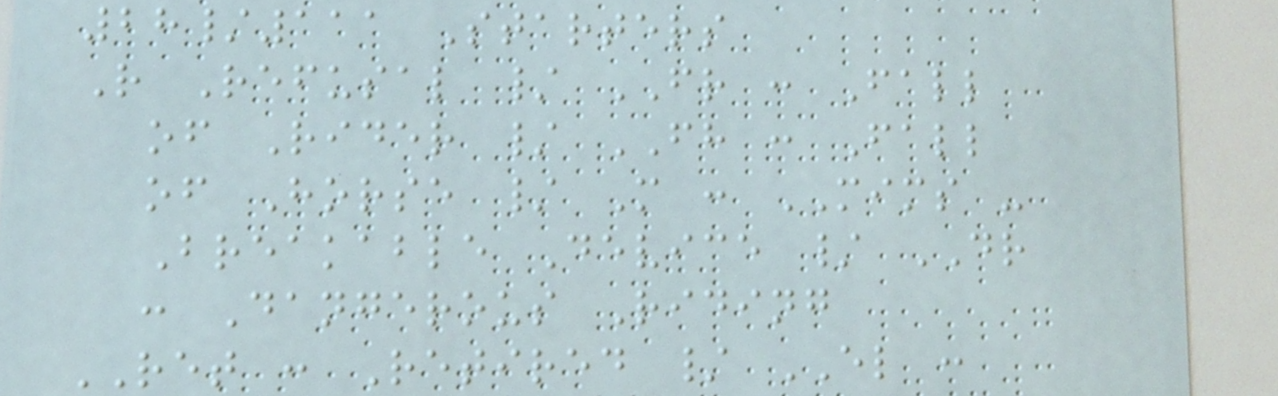28/111 Starters
R Refusal / FR : Fall
of Rider / FH : Fall
of Horse / M : MIMS -
Breakable Device / DR
: Dangerous Riding
RET : Retired / EL :
